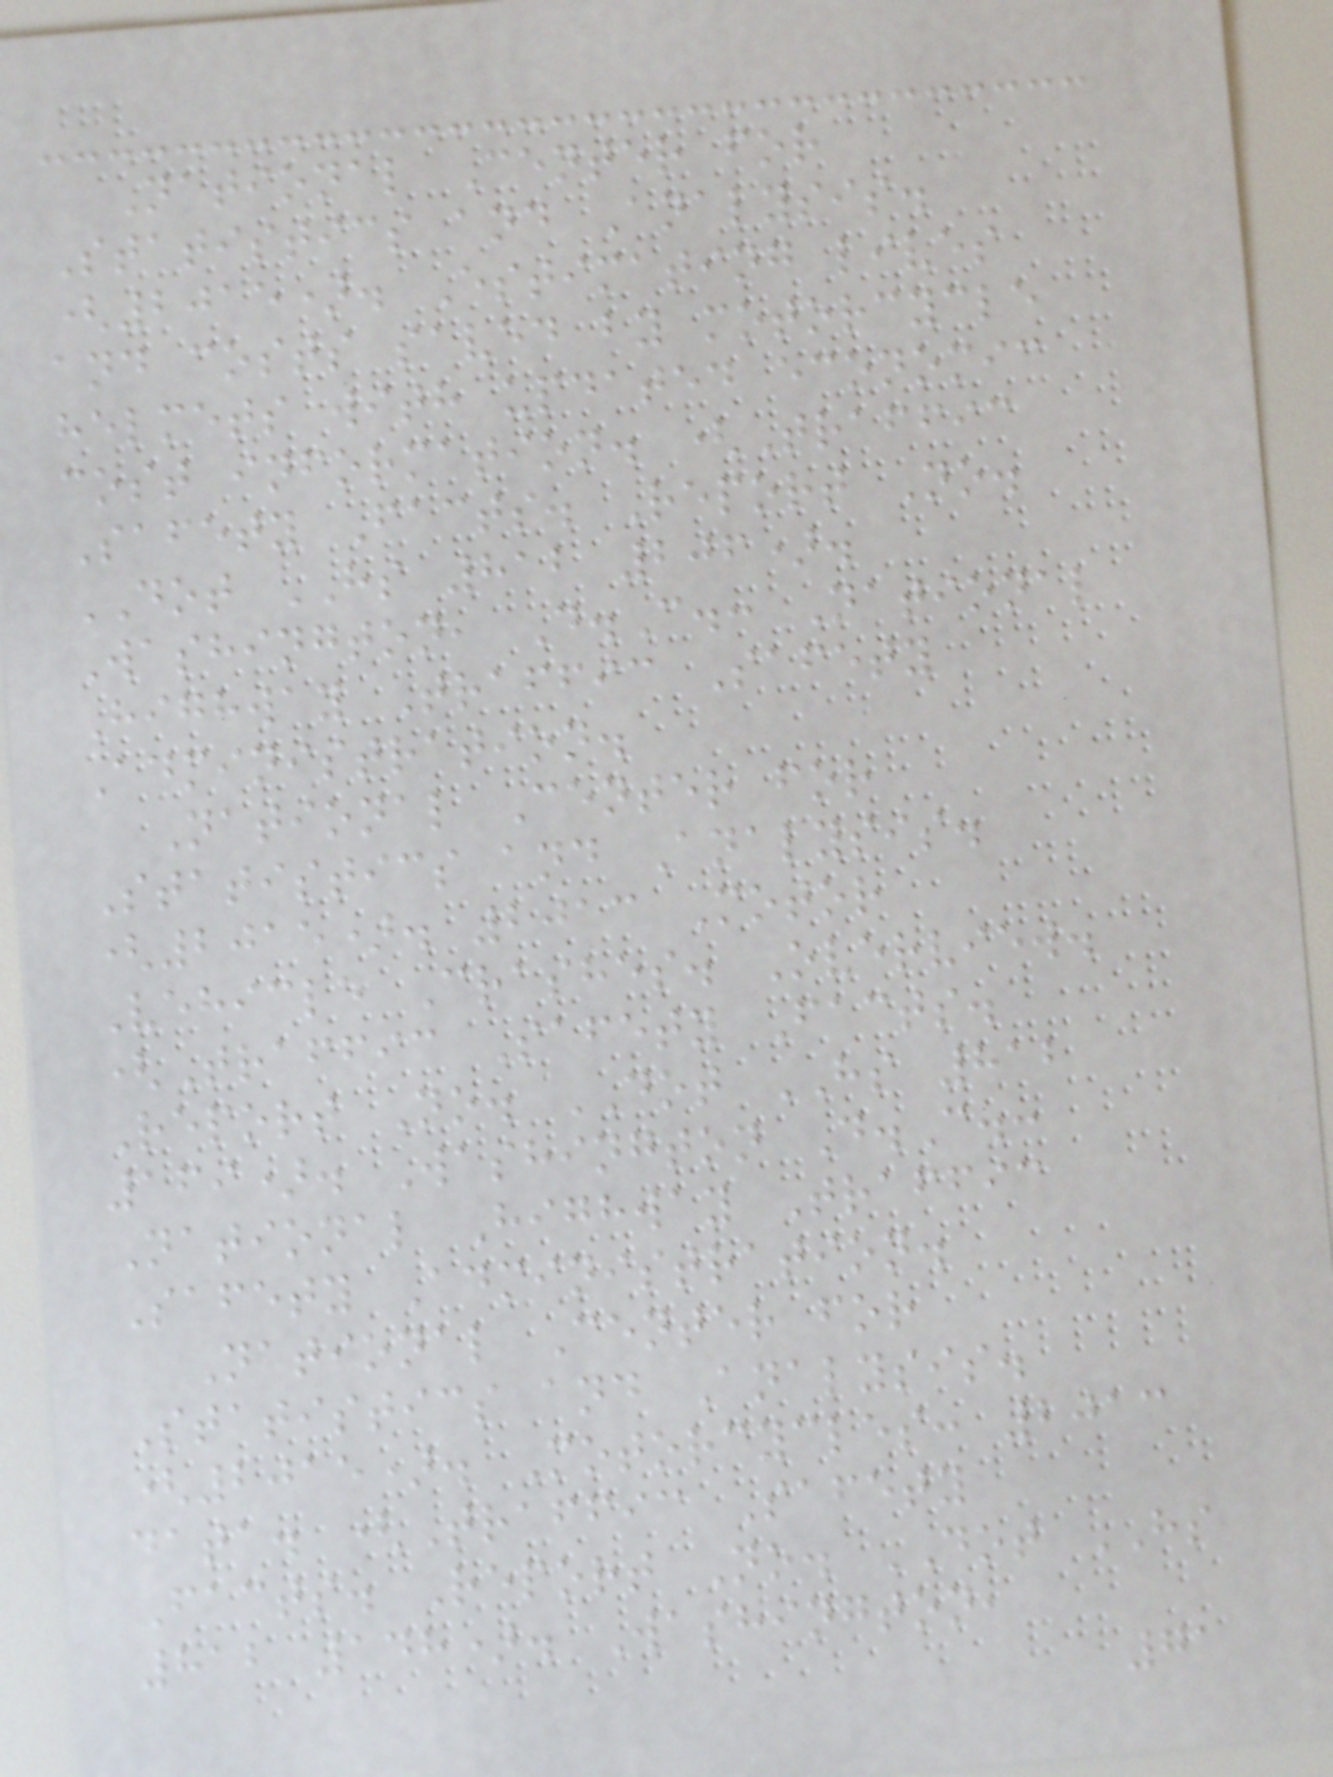National Center for
Statistics and Analysis.
(2015). Estimating lives
and costs saved by motorcycle
helmets with updated economic
cost information. (Traffic
Safety Facts. Report No.
DOT HS 812 206).
Washington, D.C.: National
Highway Traffic Safety
Administration.
National Center for
Statistics and Analysis.
(2015). 2013 Motor
Vehicle Crashes. Overview.
(Traffic Safety Facts.
Report No. DOT HS 812
169). Washington D.C.:
National Highway Traffic
Safety Administration.
National Center for
Statistics and Analysis.
(2015). Motorcycles: 2013
data. (Traffic Safety
Facts. Report No. DOT HS
812 148). Washington,
71
